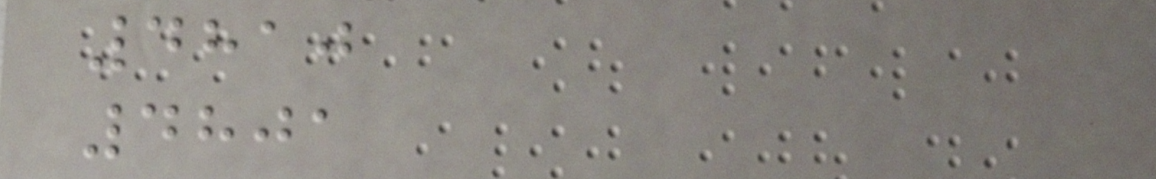4810
4801
